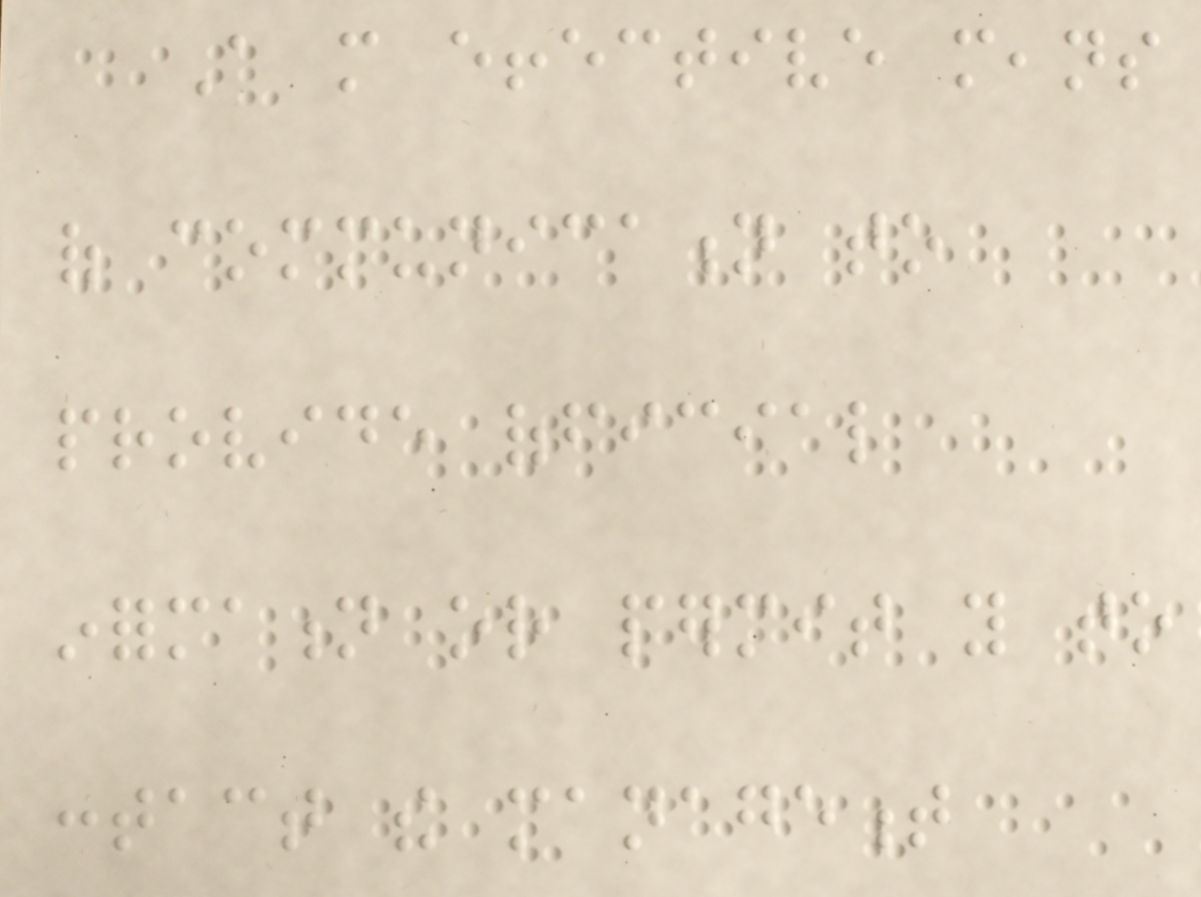A more effective means
of communication to
provide official
information or permit you to
contact the management
